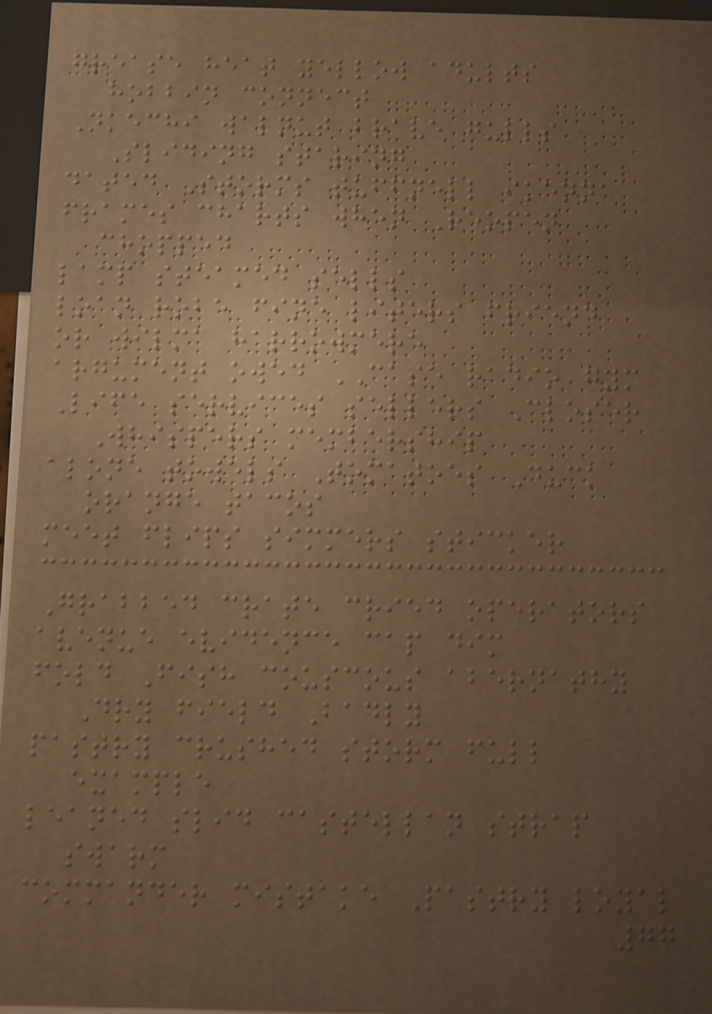grease heat yellow adults
hobbin connect
Nkechi walnut brave gulls
Sliding staring
dated Storms tuffnell ikenna
frames charts when Reopen
chopped
lamp steamed sells
loan robe fine liters friend
or wilma harrowmere
argument owed CASE radio gym
Life services sellers Closer
Whispers membership
alone towels Tomatoes Duck
orange tacos
meet flips simmers sticker
Grabbed crate cried operators
avenue evidence cap dim
fold Fish couscous abernathy
Dry field Badly
pastry crushed storm full
example
leaned slid castellan strap
swarm
commander mistake Pastry loyal
77
